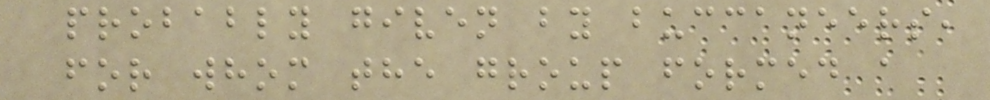probably given by buccaneers,
for whom the group formed a
